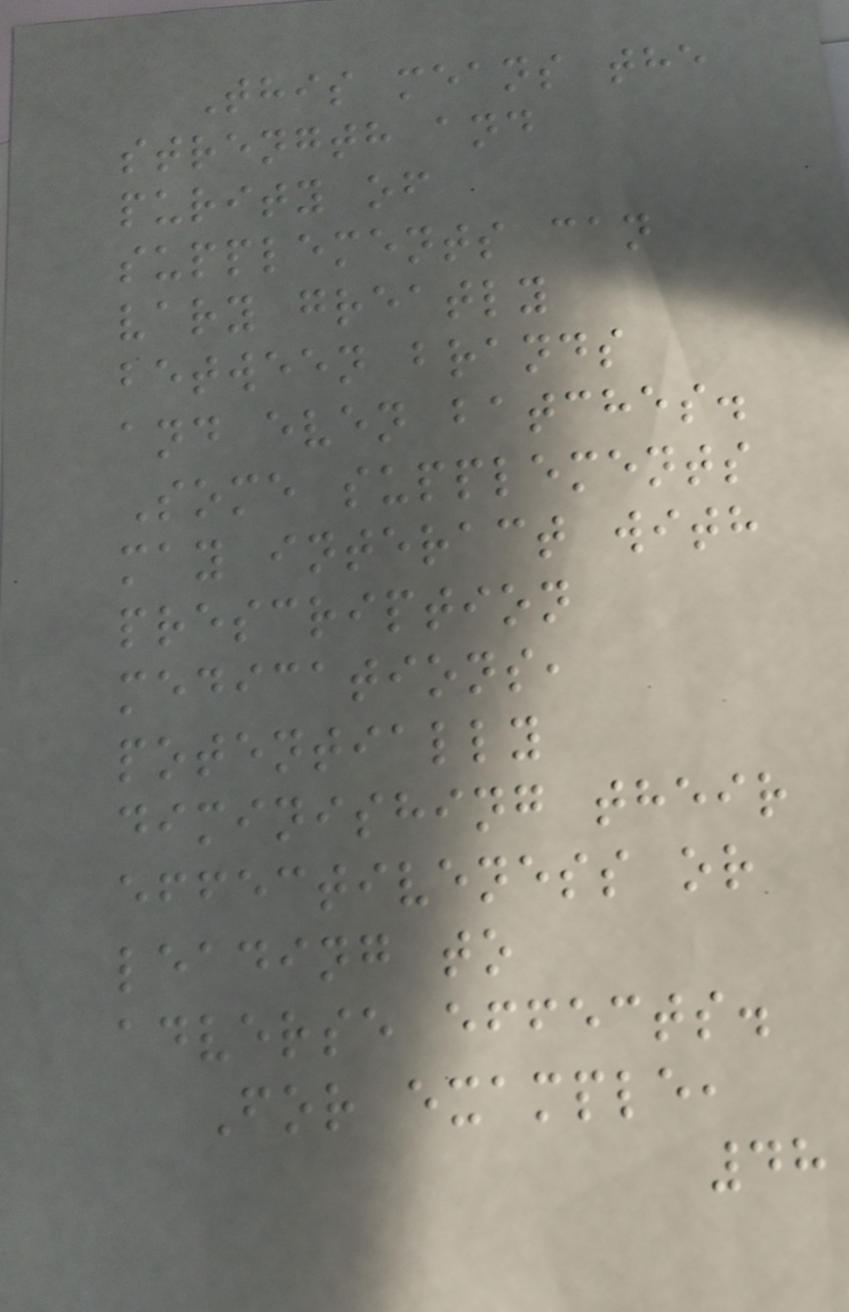This means the
strength and
purity of
supplements can
vary greatly
between brands
and even batches.
Some supplements
may interact with
prescription
medications,
potentially
diminishing their
effectiveness or
leading to
adverse effects.
For example,
48
